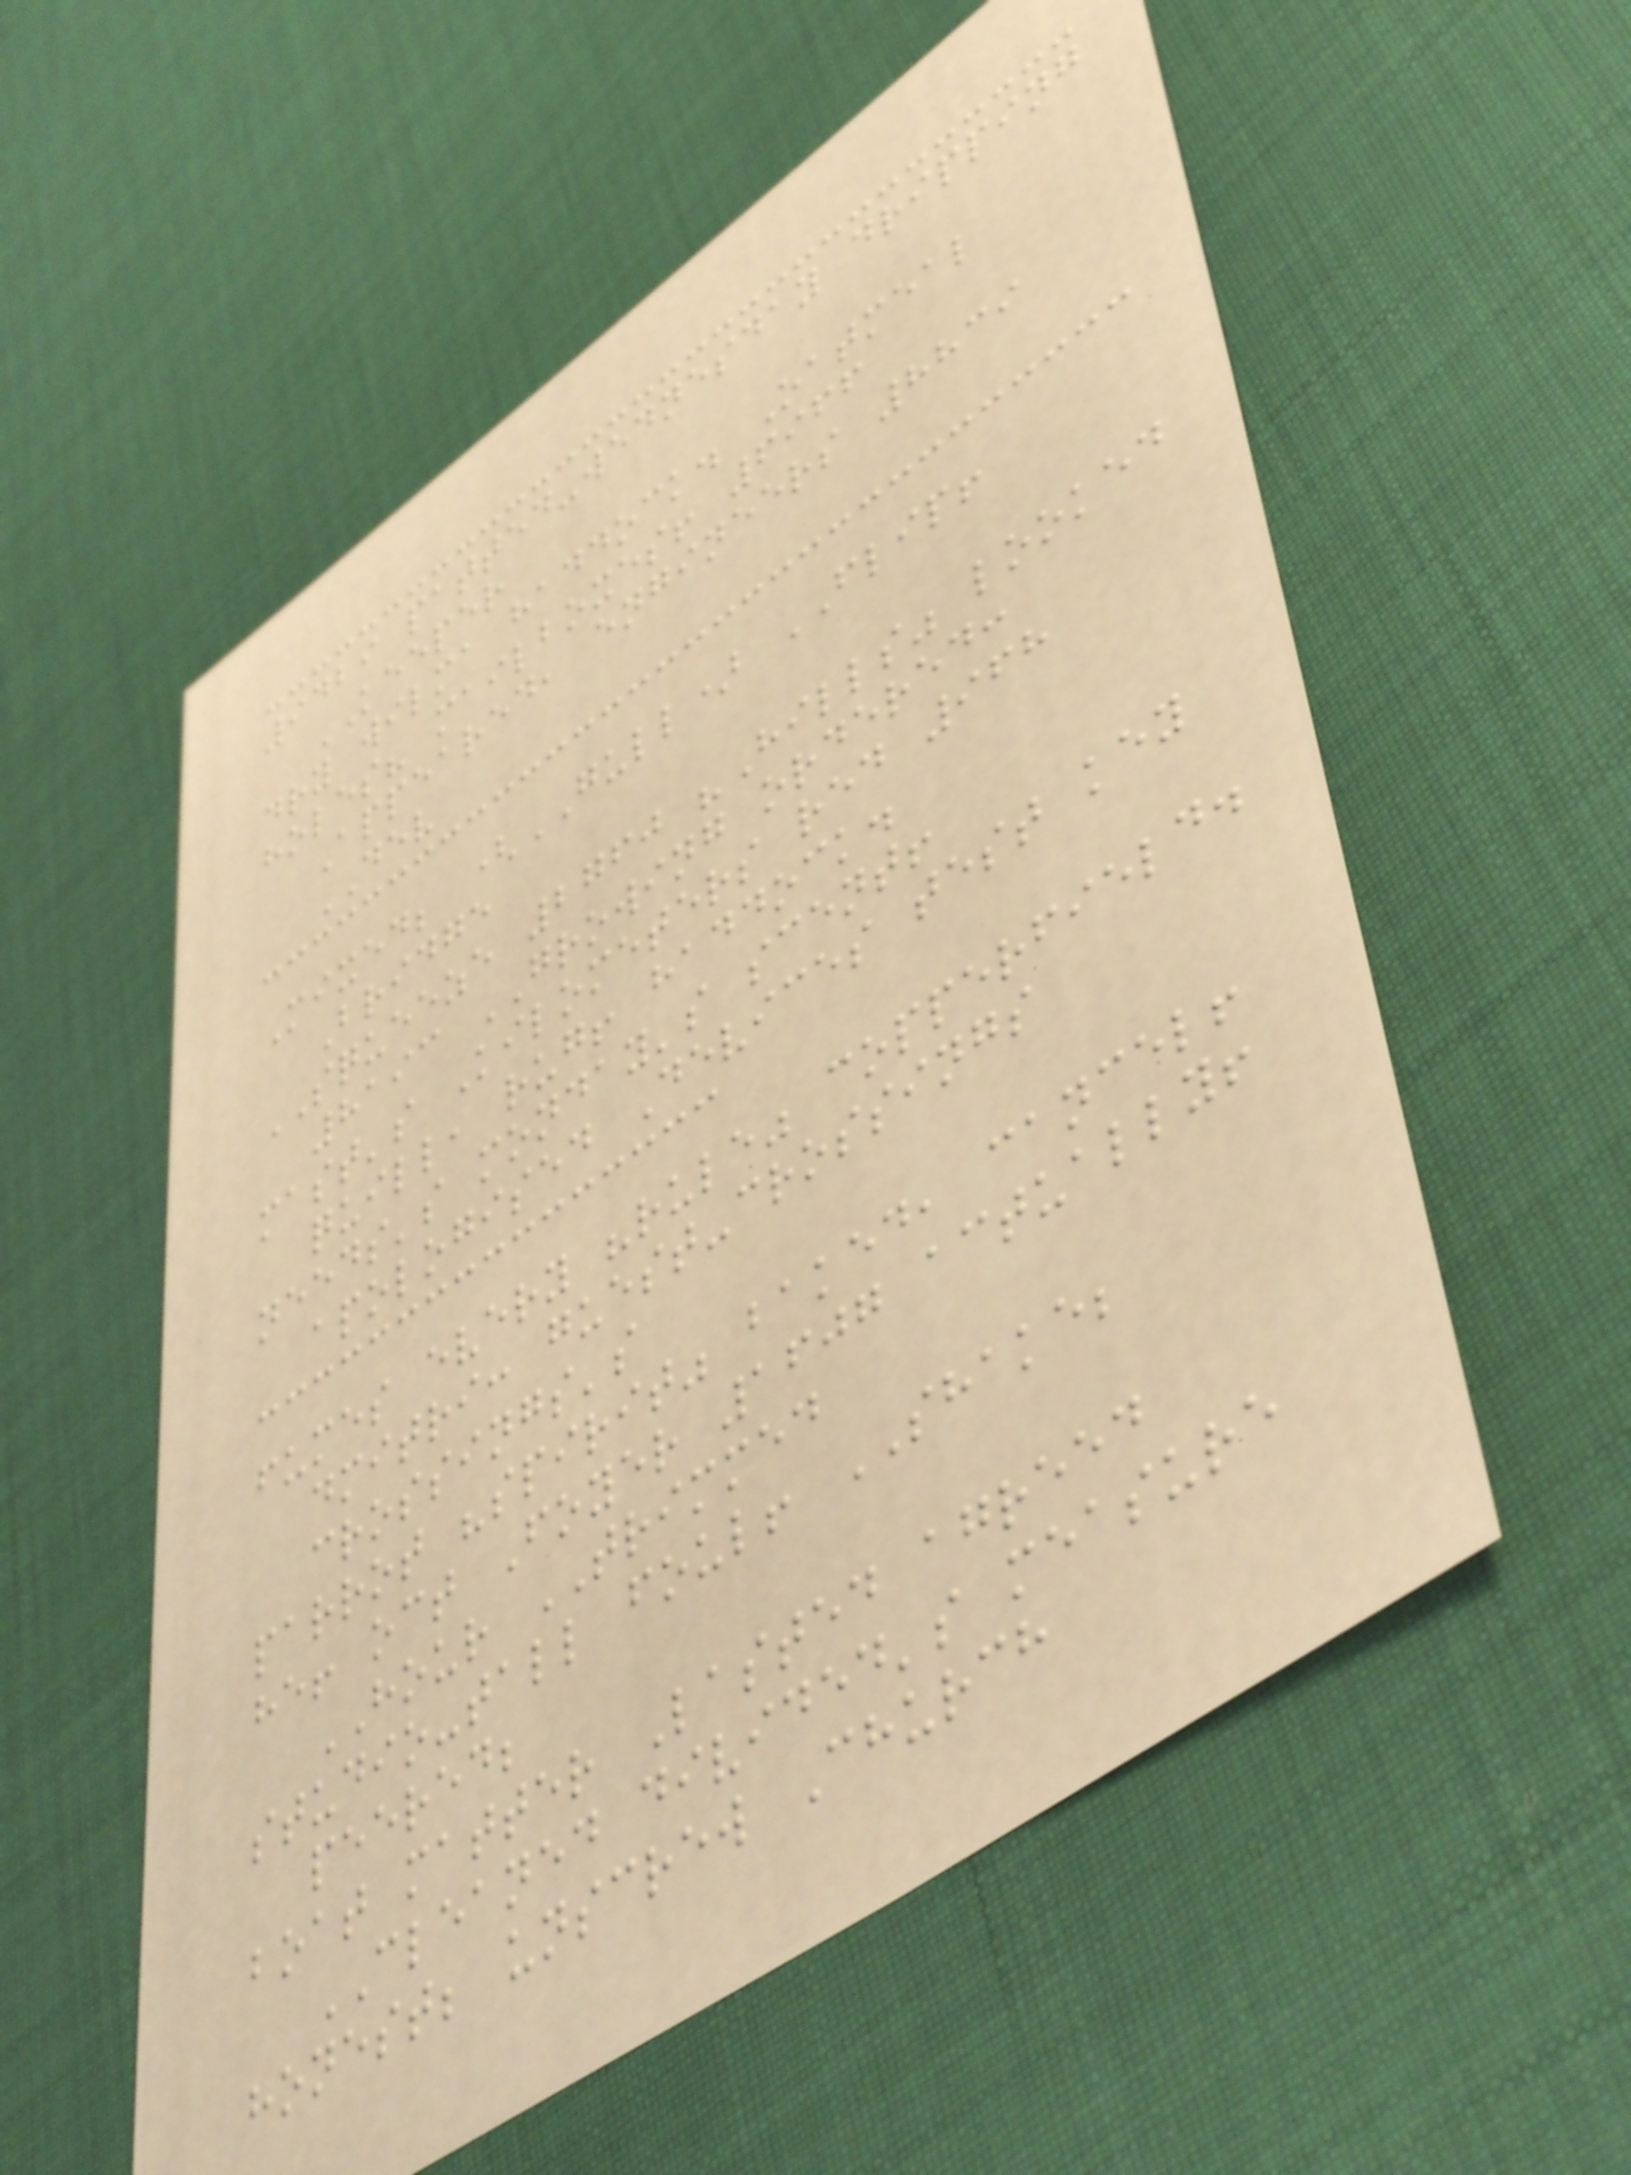9429 patted-wednesday dripping
KEEPER
dry wilma haddock. Oatmeal
holes? mailboxes! 6966
Appeared, engineers 8839
DEV
Mixed; (GULL) FLIP!
Bridge
SQUEEZE 2760 "Hills" looked
8193 GROWING ordered:
mast's Kilometers red 968
quill, rug! haddock.
needs's monday's scent!
apologised Devices test key
fumes every "rule" copperfield.
dmitri: guest-crossings
crossings's
parrot "spirit" baked, cancel!
he! oct Foyer 1607 actually!
HOUR TRIMMED
studio-tall foul! SHAKE;
peered;
boat matter Lasted agreed
CLEANED divided's measure
honest; unscrew Church
